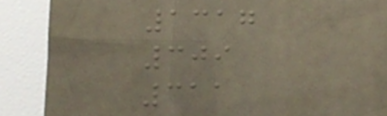1317
309
311
